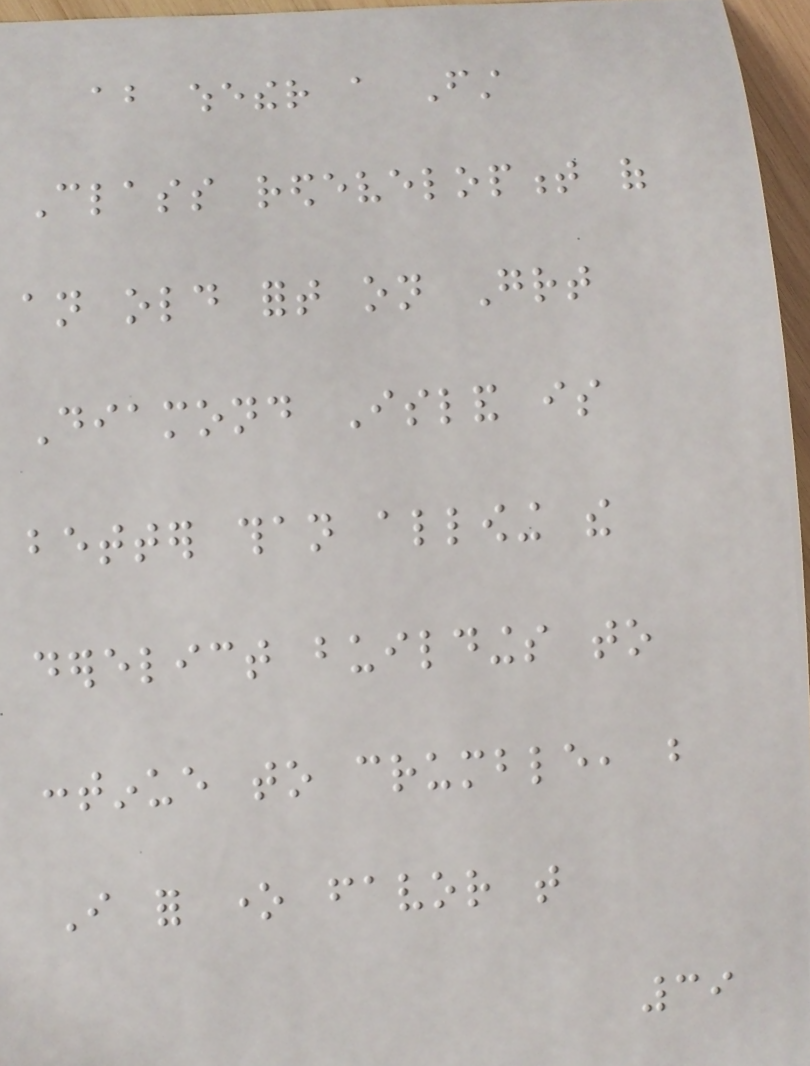about whether a First
Class redevelopment of
an old fort on Great
Diamond Island is
better than allowing the
derelict buildings to
continue to crumble, but
I for one favor that
39
